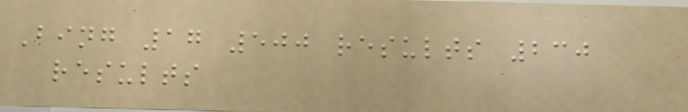Bing 17 500 results 230
results
